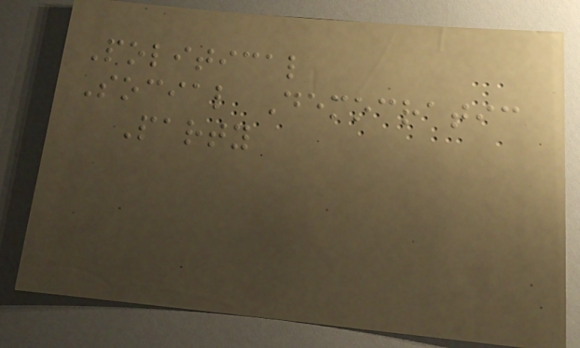Political
Social Democratic
Party
